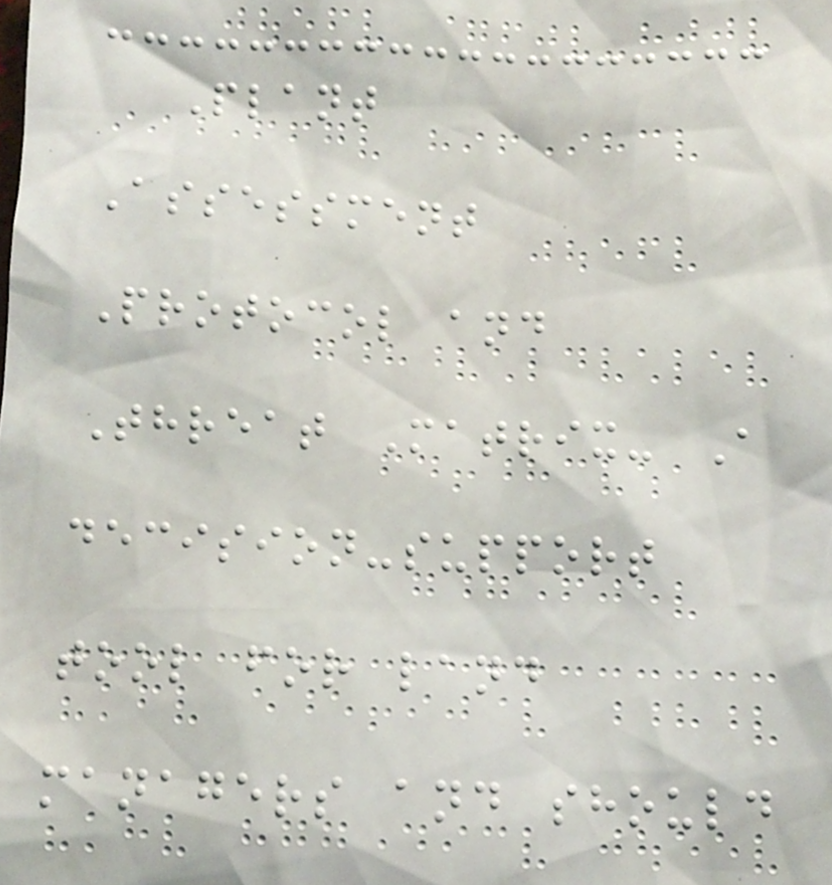Plant
Assessment
Protocol and
Threat Matrix- A
decision-support
tool for land
managers and should
